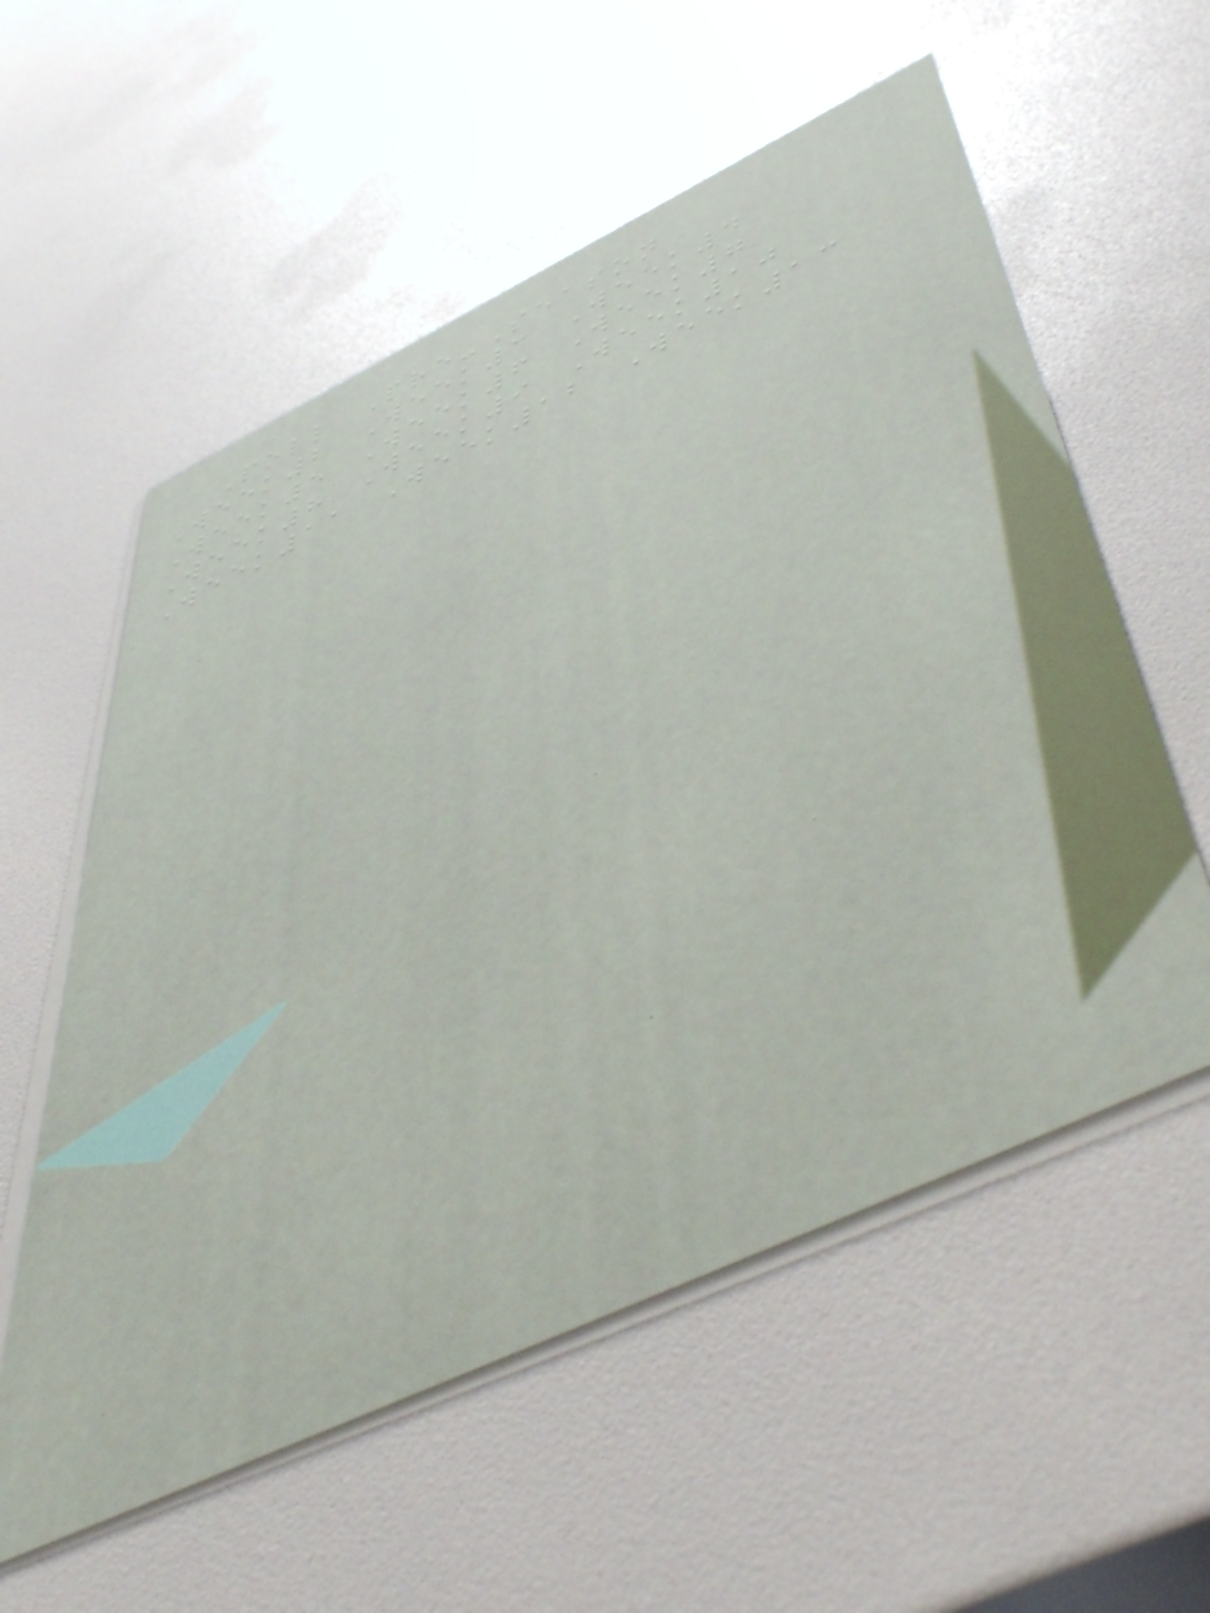Poll Pre-Season
Week2 Week3 Week4
Week5 Week6 Week7
Week8 Week9 Week10
Week11 Week12 Week13
